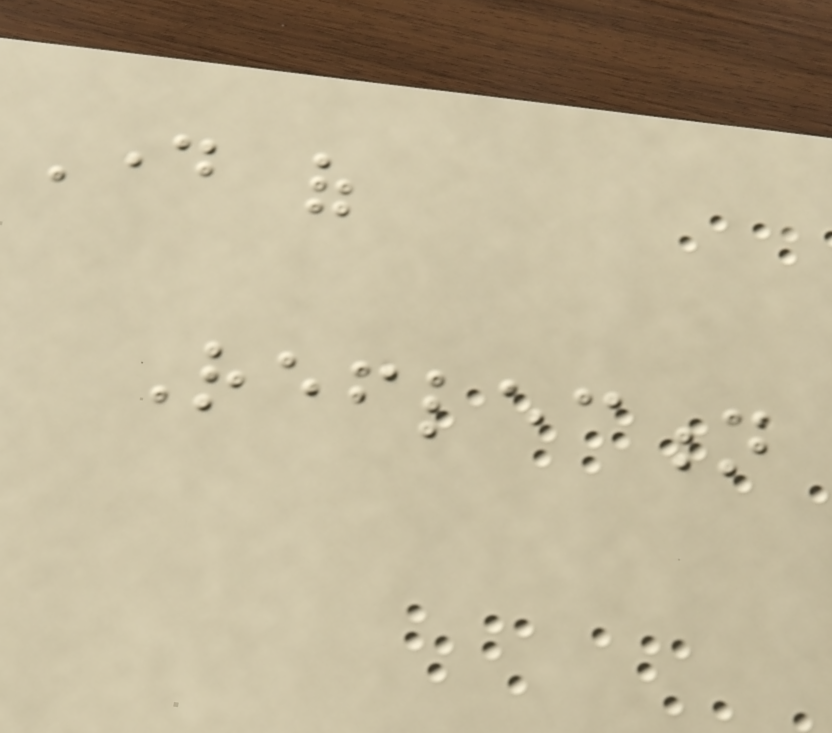Day of
Reflection
